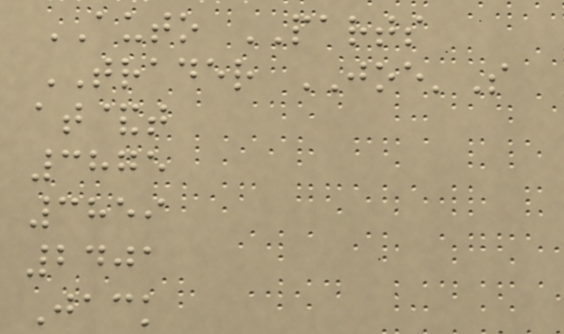AUTO PARTS
TRADER JOE'S
at&t
3875
3859
2401
Jack
